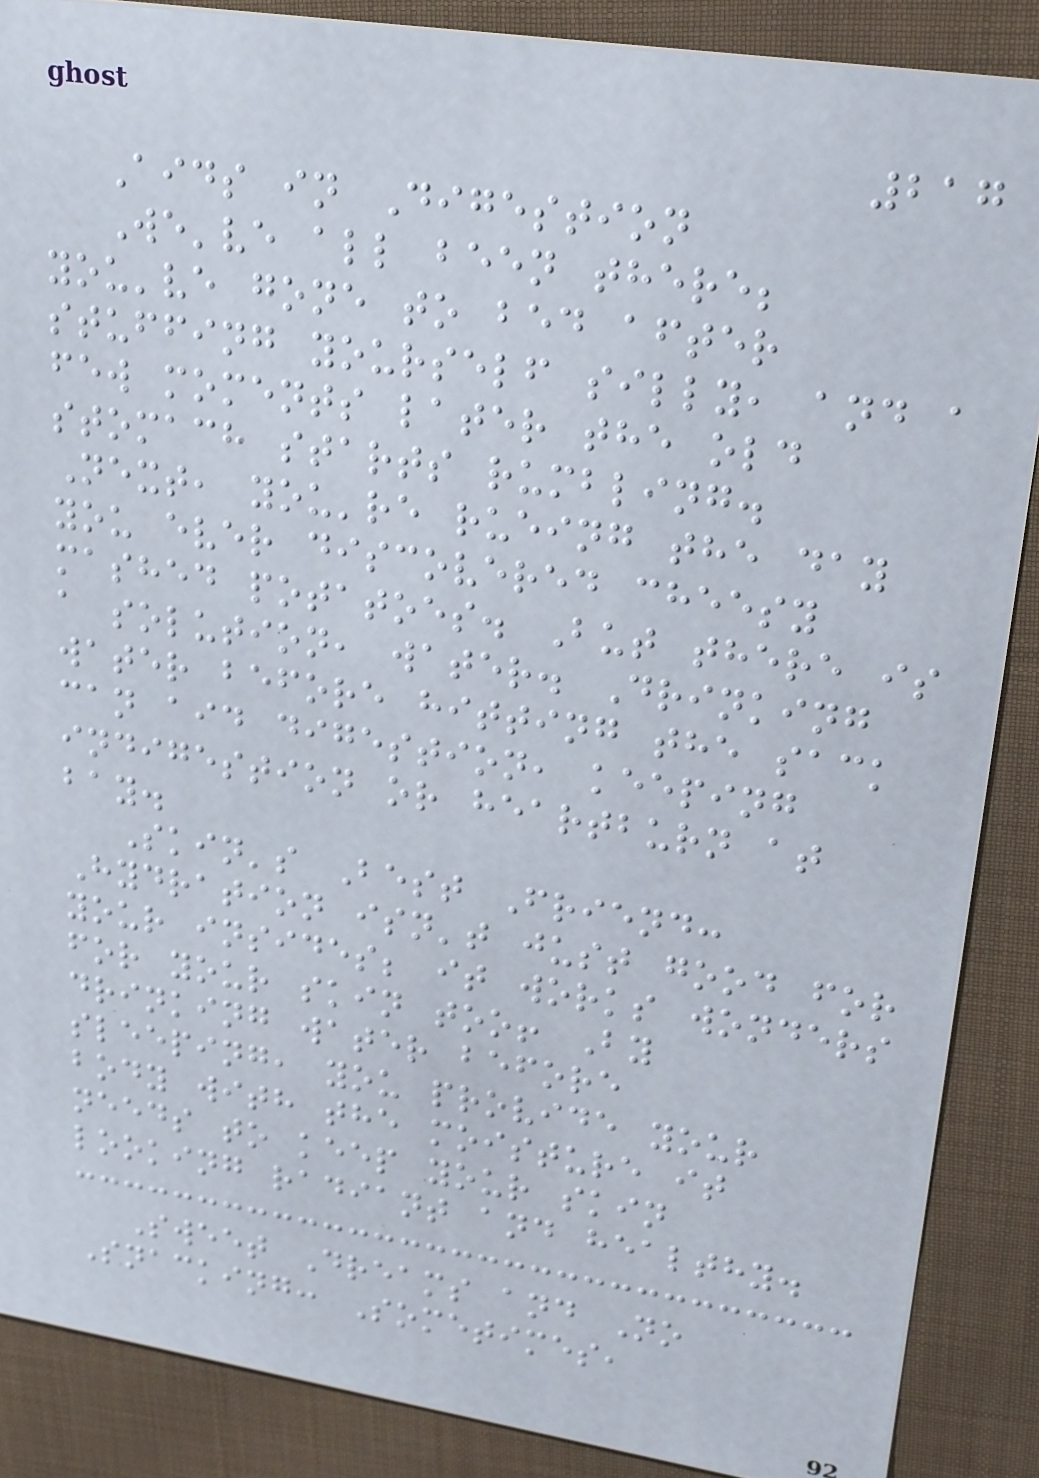217
Aids in Digestion
We've all been there;
you've gone to bed after
stuffing yourself silly, and a
few moments later the old
stomach starts rumbling.
Next, you're rueing the day
you ever discovered cheesy
mashed potatoes. But there is
a solution, water. Drinking
water before hitting the sack
can aid digestion, keeping
indigestion or heartburn at
bay.
Skin's Best Friend:
Hydration isn't just good for
your insides; it works wonders
for your skin too! By
drinking water before
sleeping, you provide your
body with the moisture it
needs to keep your skin
looking radiant and healthy.
Sweet Dreams and No
Snacking: Sometimes,
